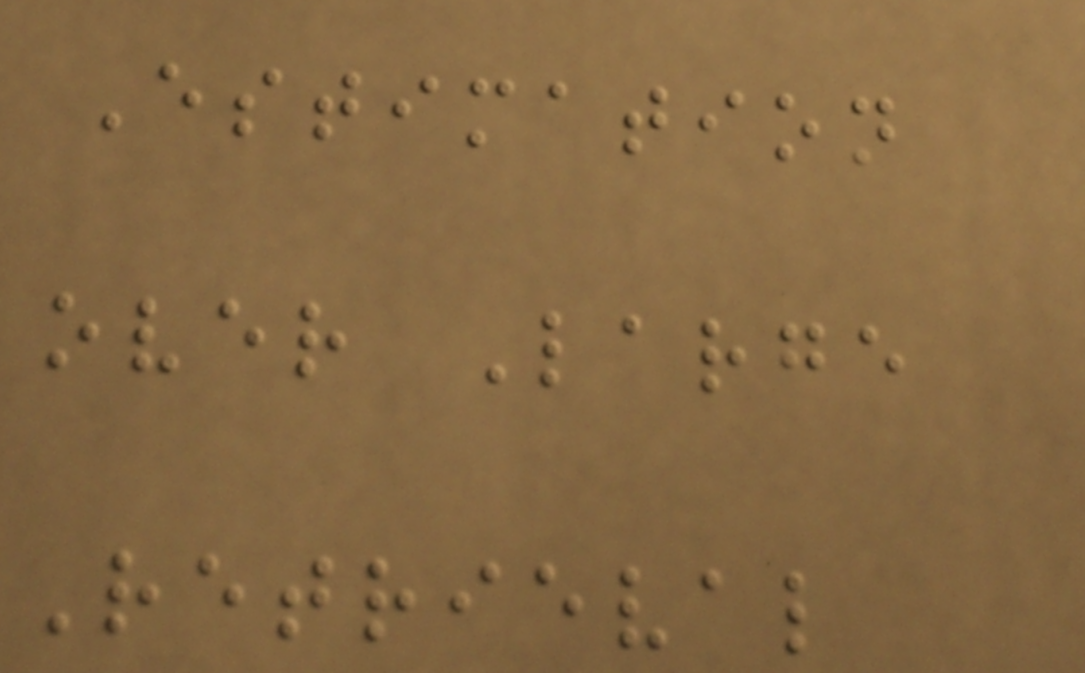Estimation
over Large
Retrieval
